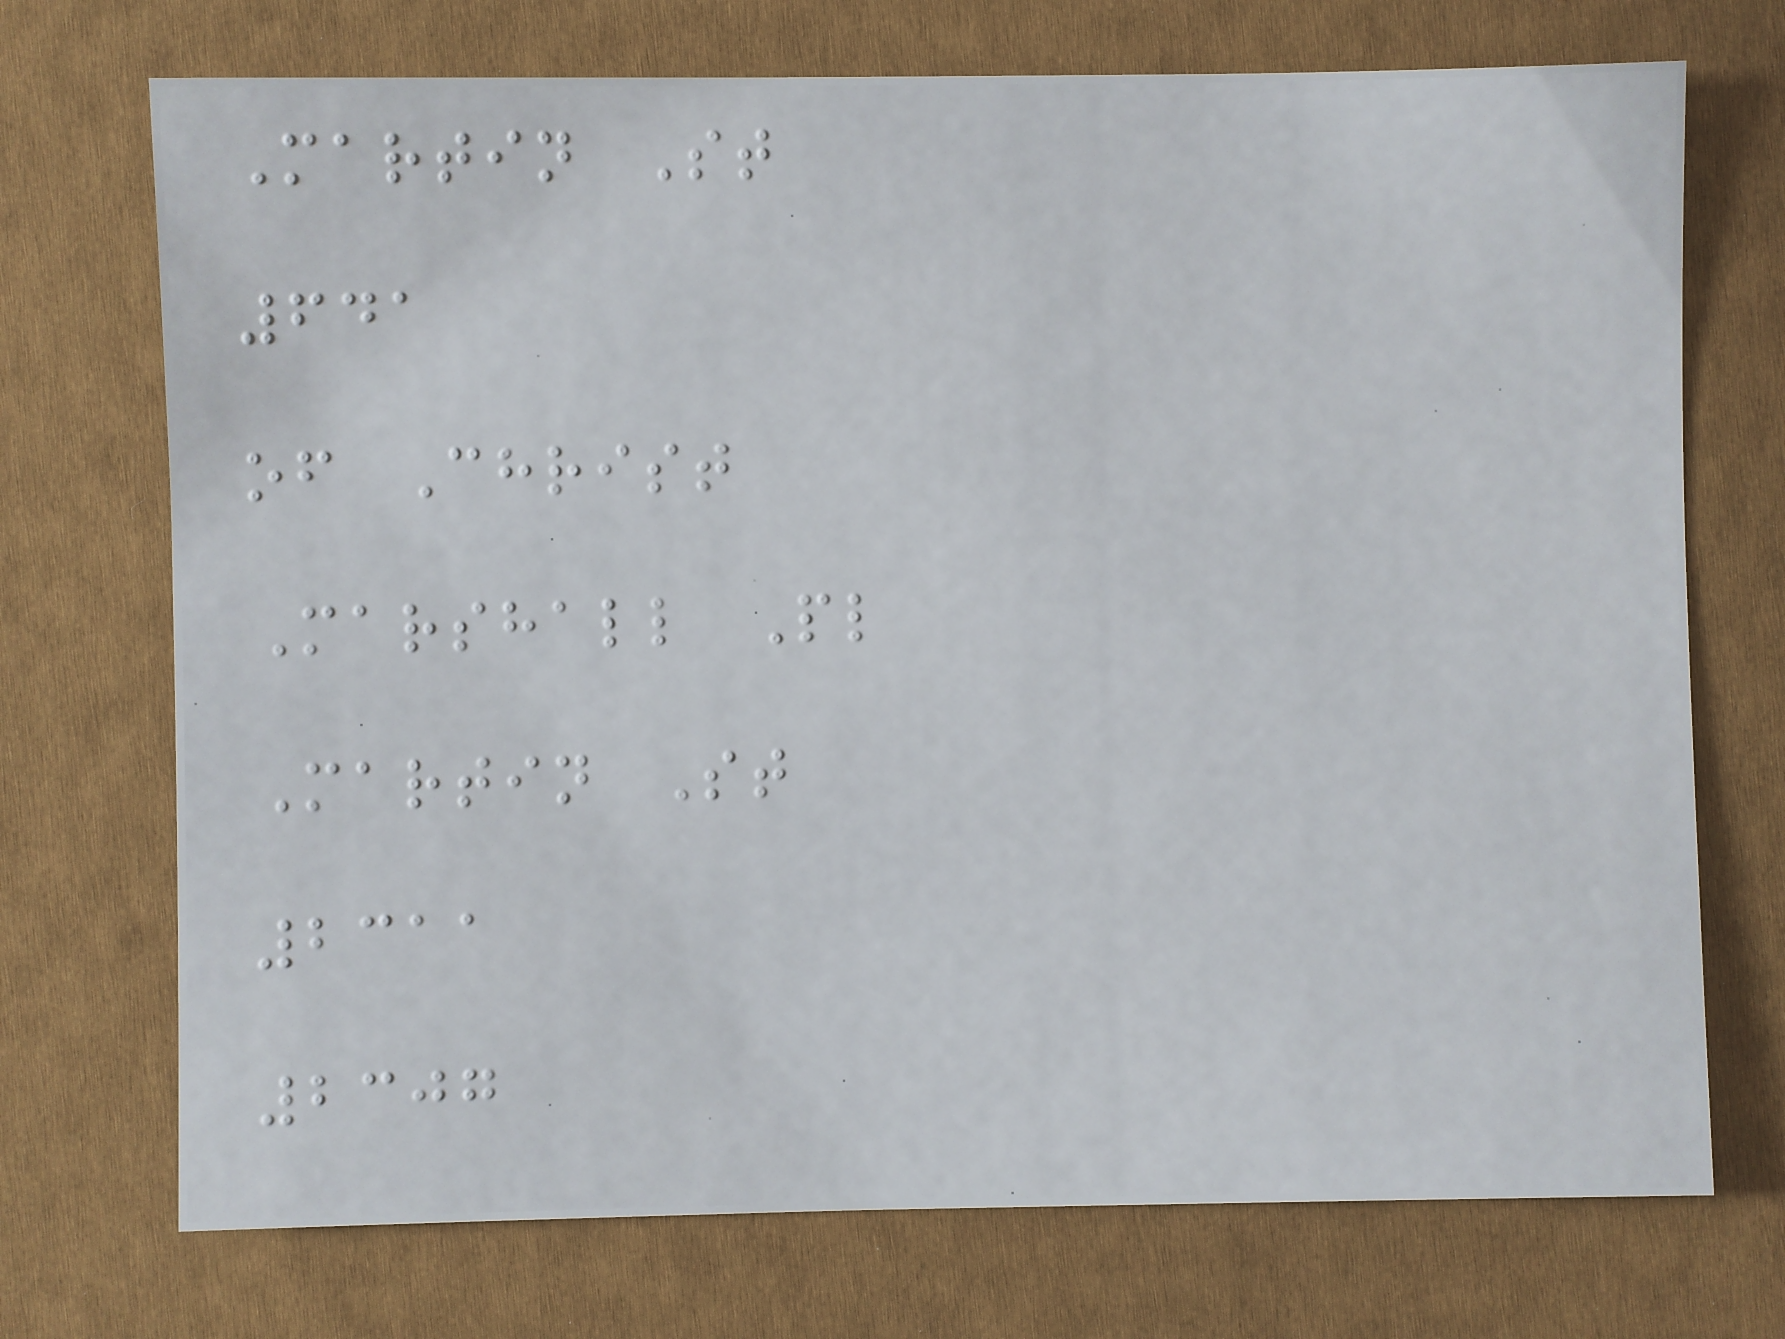Martin St
641
of Christ
Marshall Pl
Martin St
2311
2307
